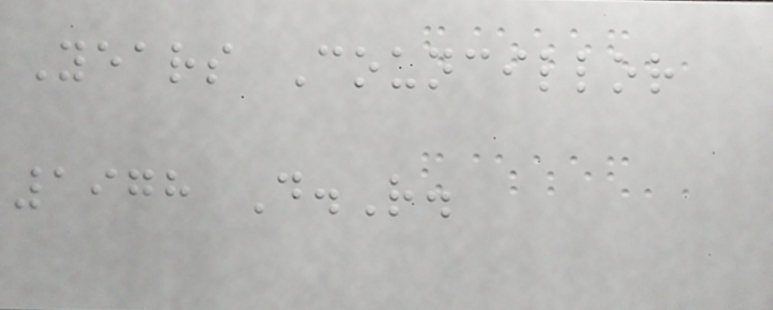Years Councillor
1978 D.R.
